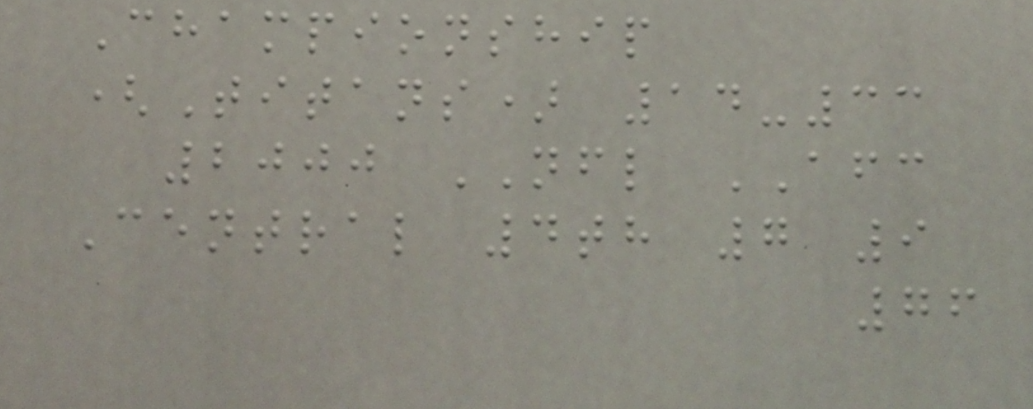Championship
(Titans) 14-33
2000 NFL AFC
Central 4th 7 9
76
